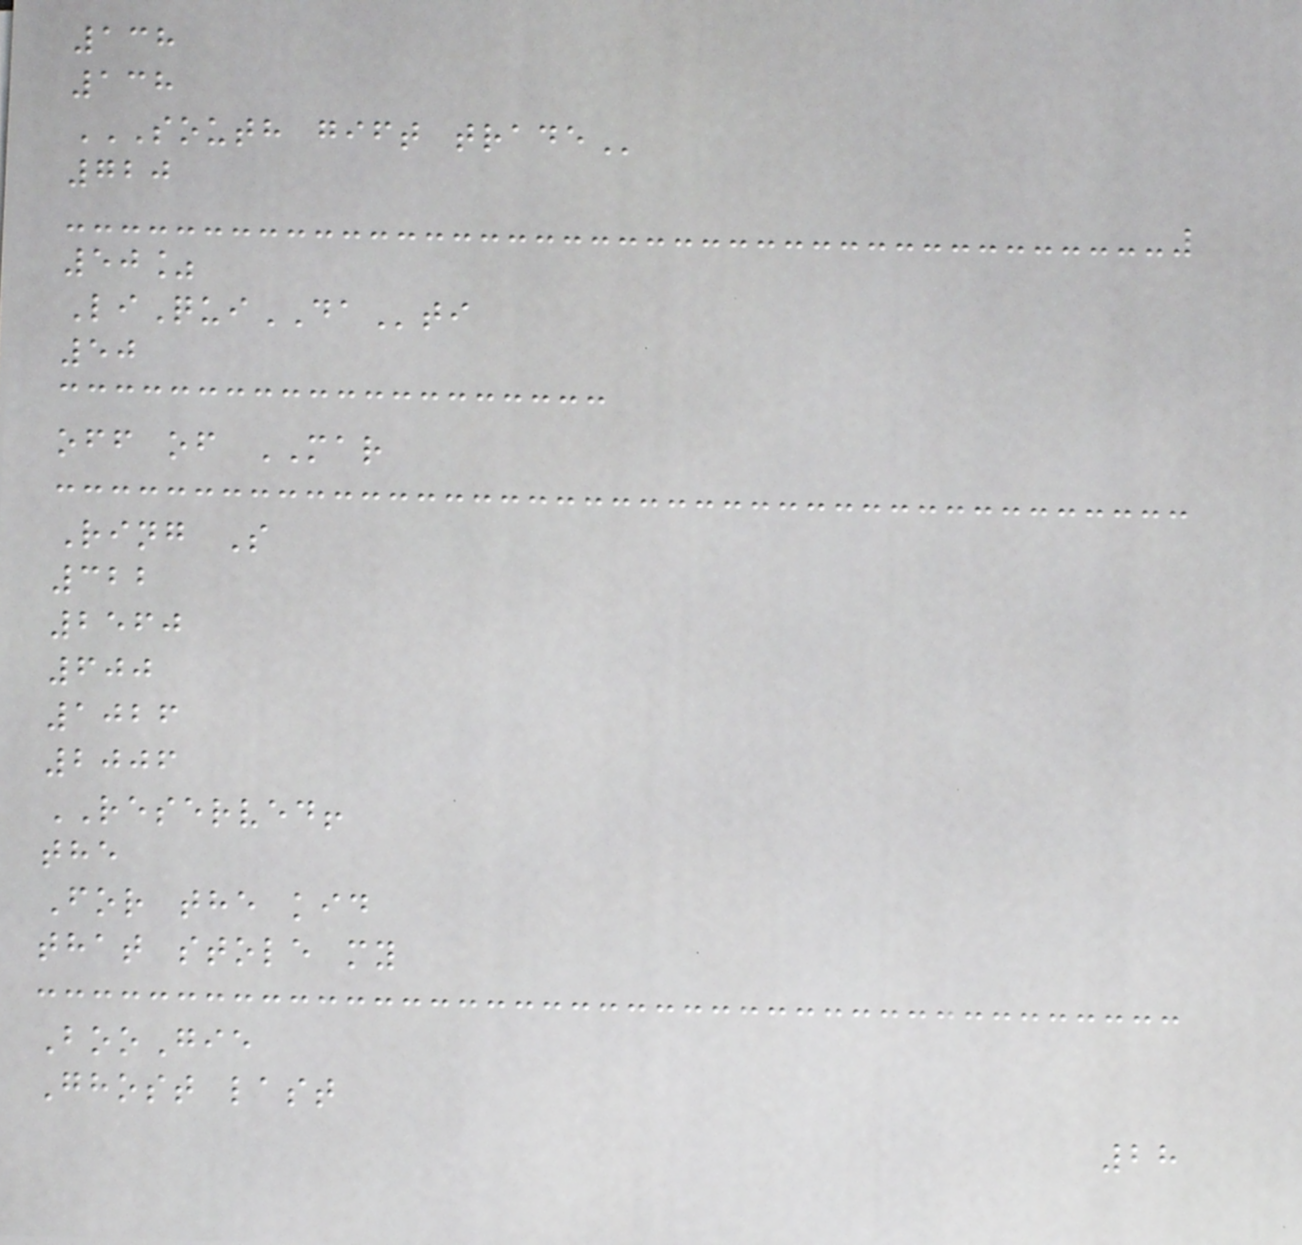138
138
SOUTH GIFT TRADE
720
50%
LiQuiDAti
50
off of MAR
Ring S
322
2560
600
1026
2006
RESERVED!
the
For the kid
that stole my
BooGie
Ghost last
28
